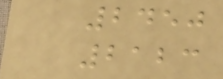2450
2123
